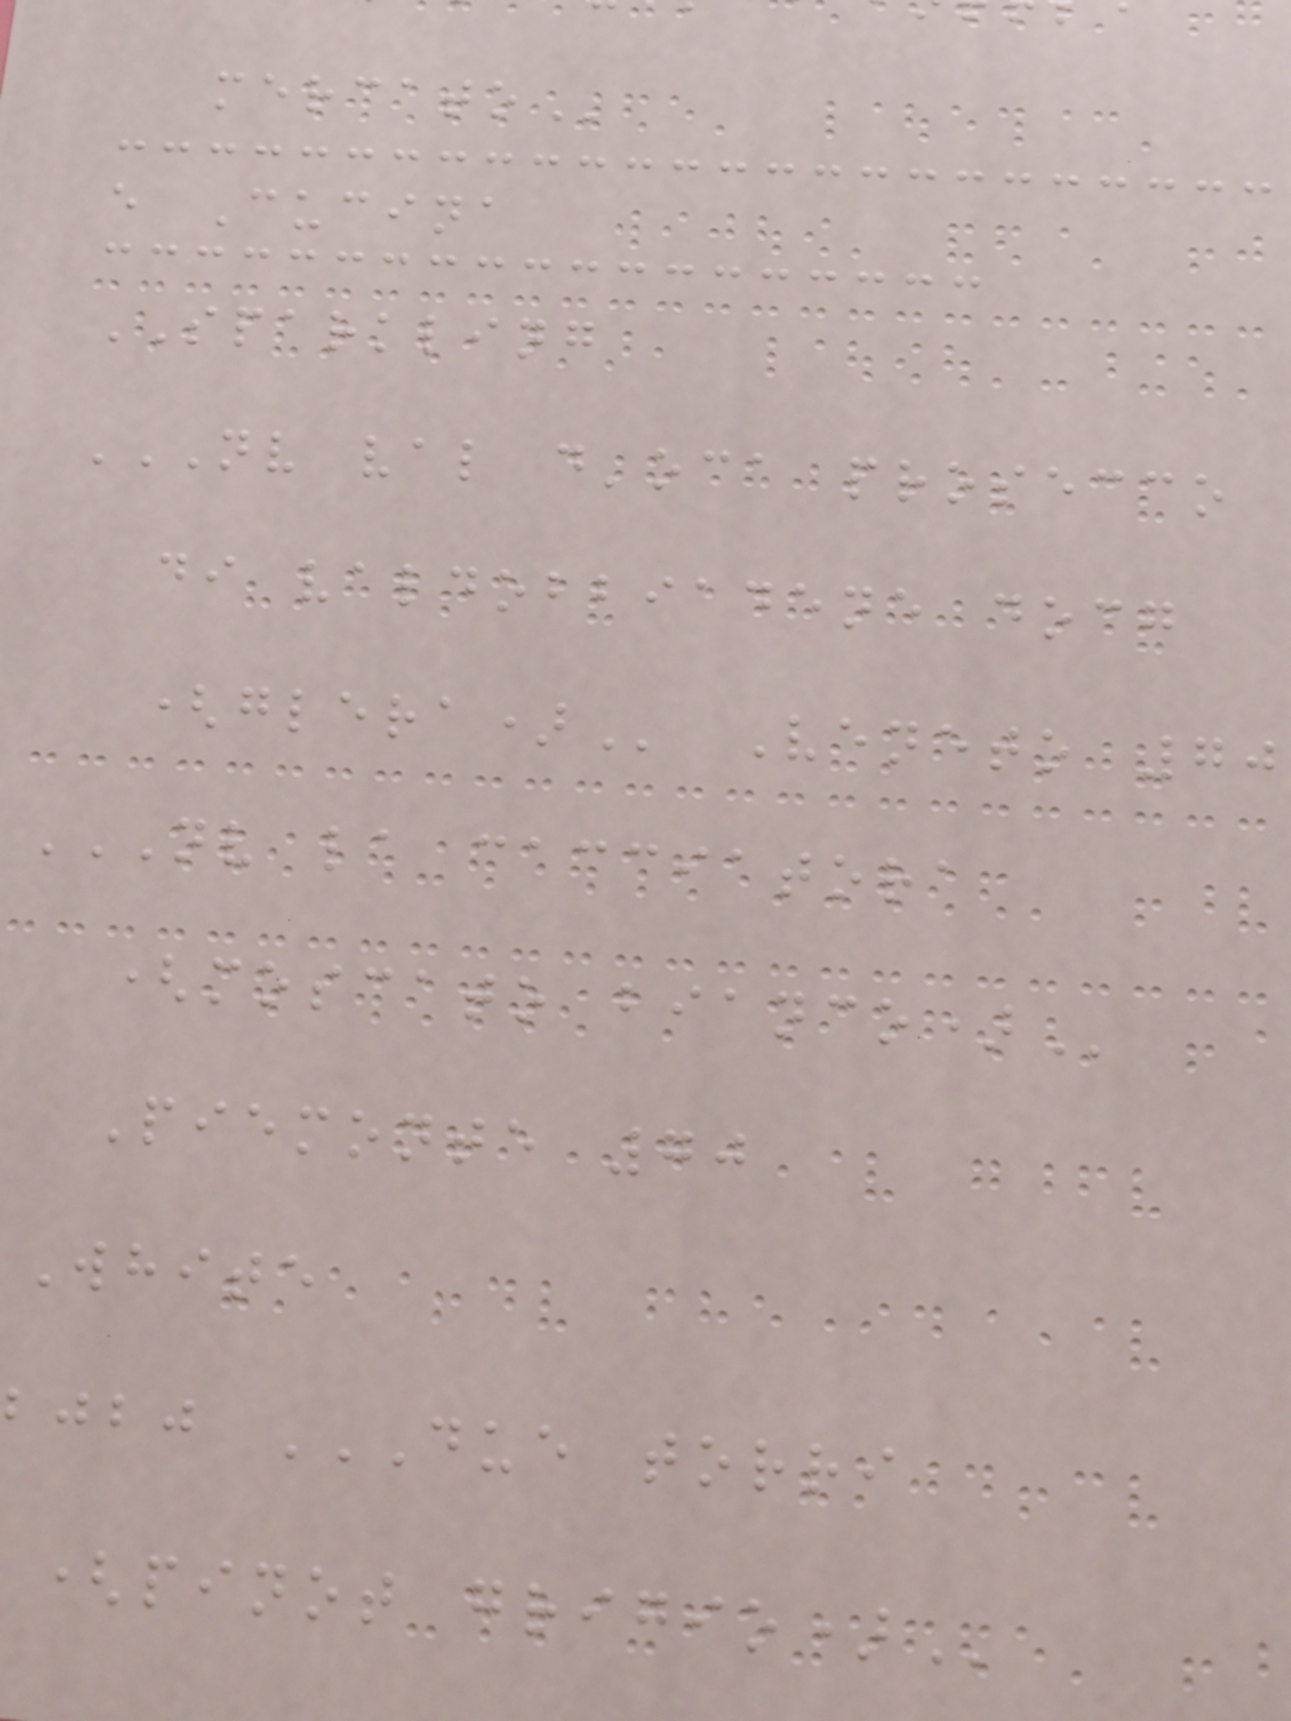e Cucina
SPARKLING
NV VAL D'OCA PROSECCO
di valdobbiadene docg
Veneto 70
NV LA CACCIATORA
(moscato
Piemonte 70
white
(pinot
